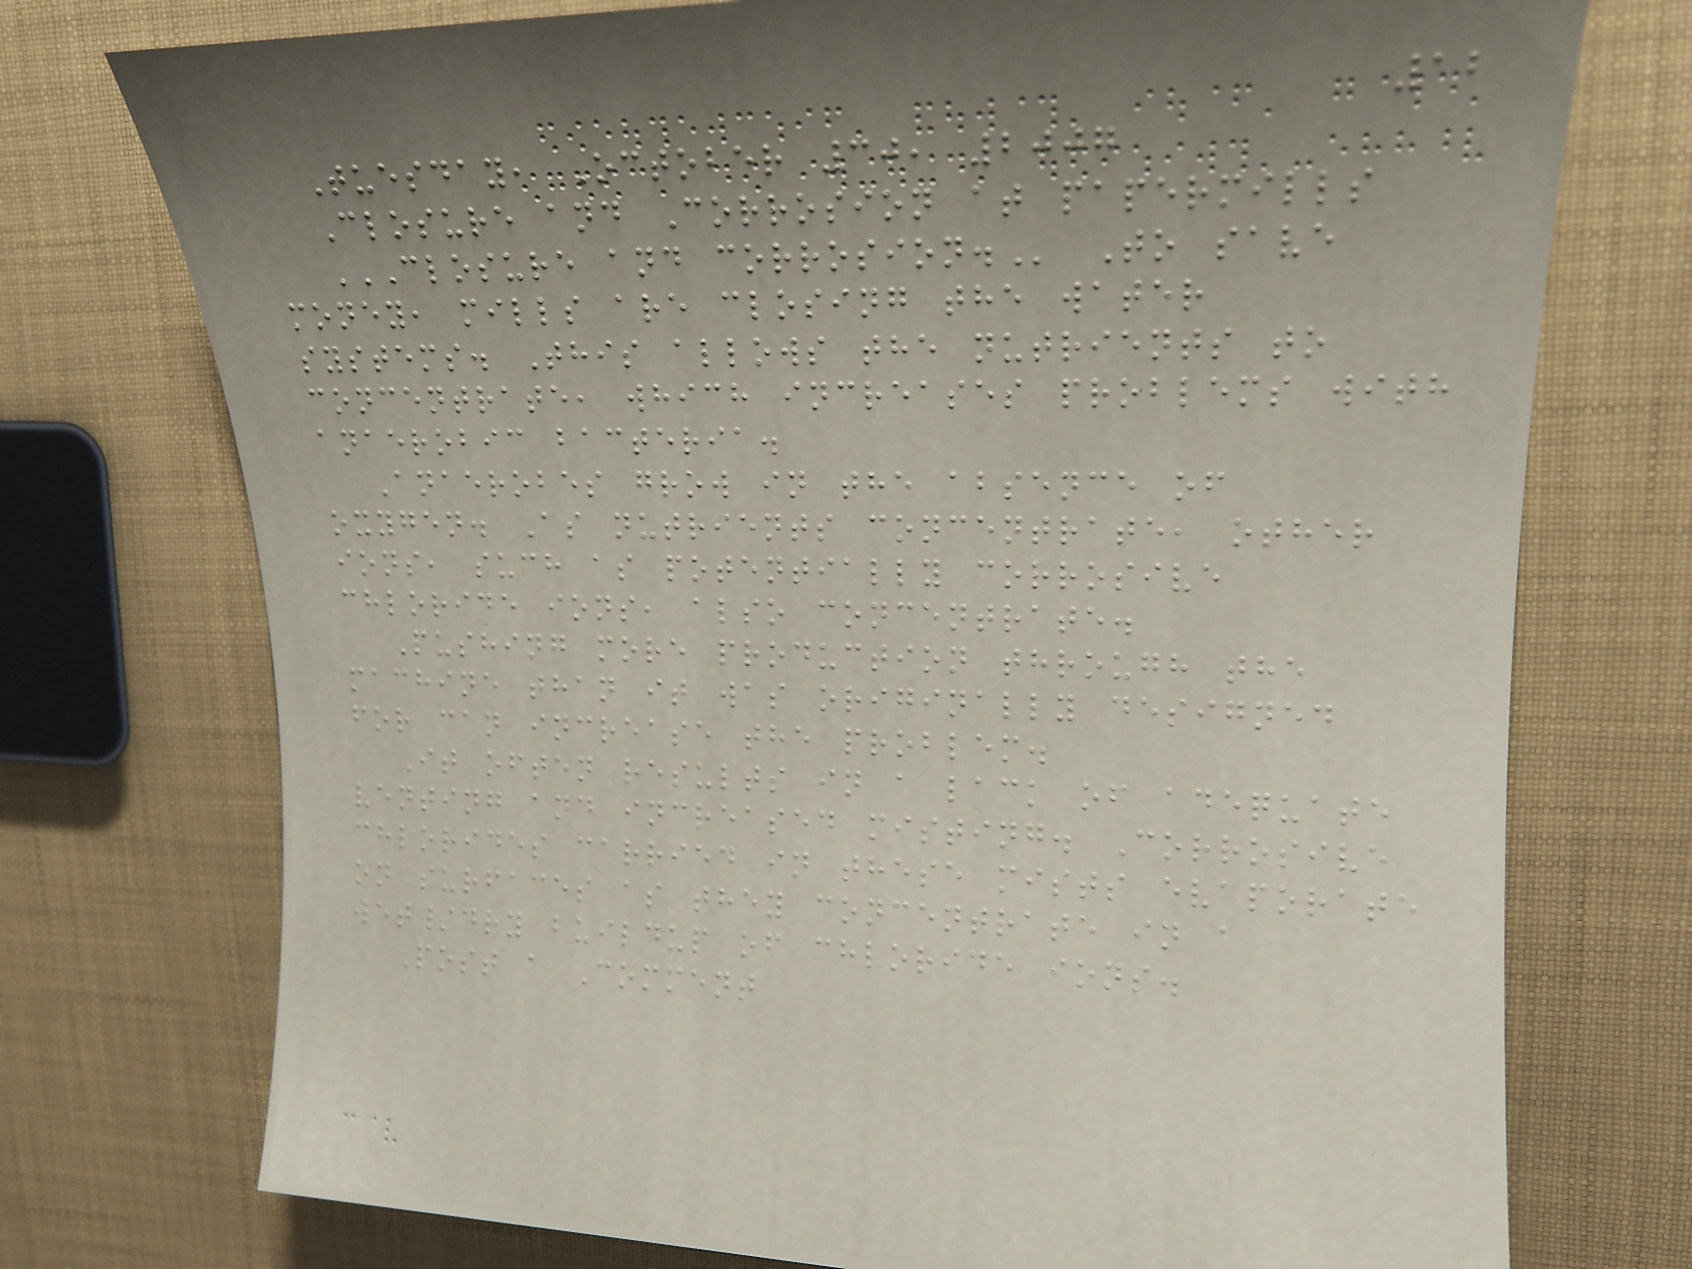12
Tuesday, October 30, 2007
Closure and Corrosion at papermills
CLOSURE AND CORROSION. To save
money, mills are closing the water
systems. This allows the nutrients to
concentrate, which increases problems with
anaerobic bacteria.
Anaerobes grow in the absence of
oxygen. As nutrients concentrate, other
ions, such as potentially corrosive
chloride ions, also concentrate.
Pushing more production through the
machine than it was originally designed
for can increase the problem.
It often results in a lack of adequate
venting and increased misting. Corrosive
chlorides carried in these mists evaporate
on surfaces as they concentrate in a
wet/dry buildup of chloride ions.
Post a Comment
